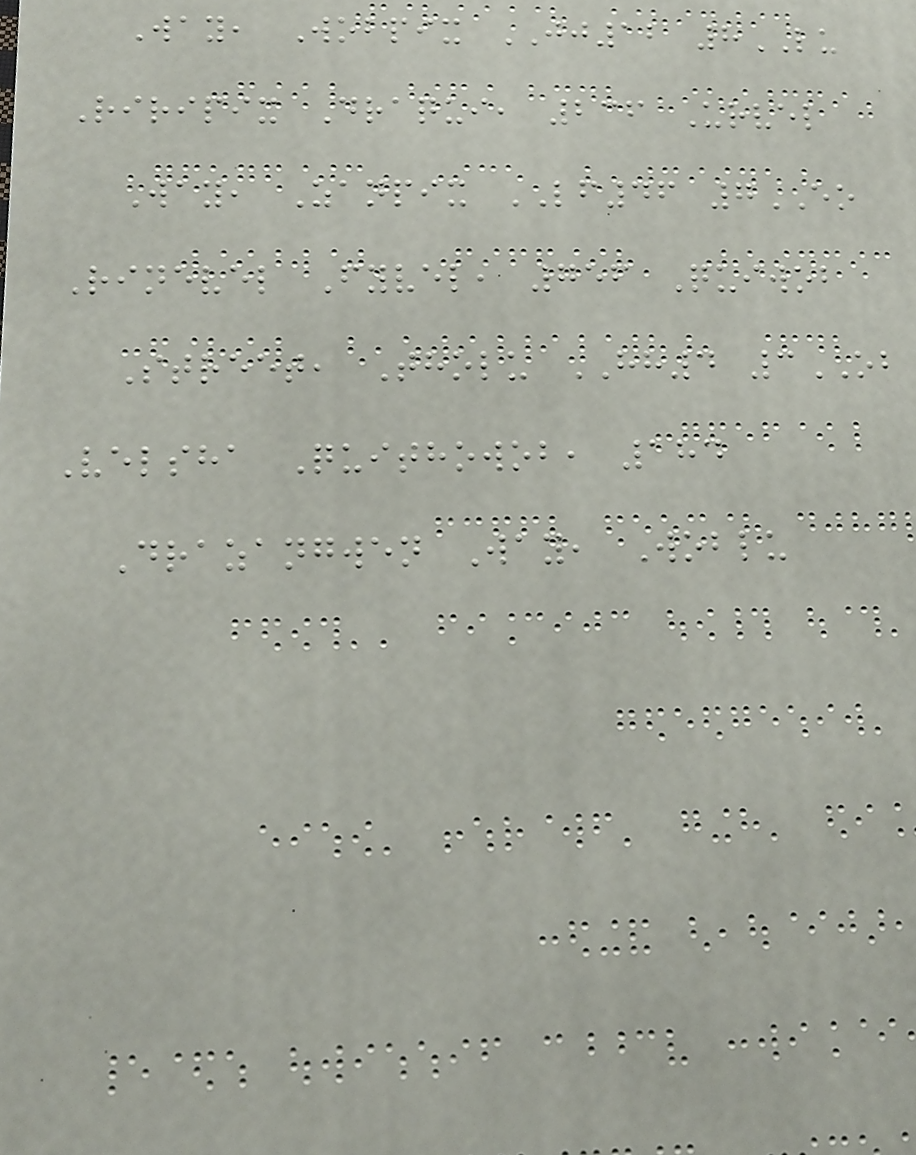Way, Wobpix JJ12 8LU
Riripix Draqui, 236 Urvel
Way, Zanpix LF46 7EO
Rinevel Fyvel, 756 Quiwob
Street, Tholu HH4 3OB
Velsha Quithowob, 184
Drazangwen Way, Woblu
